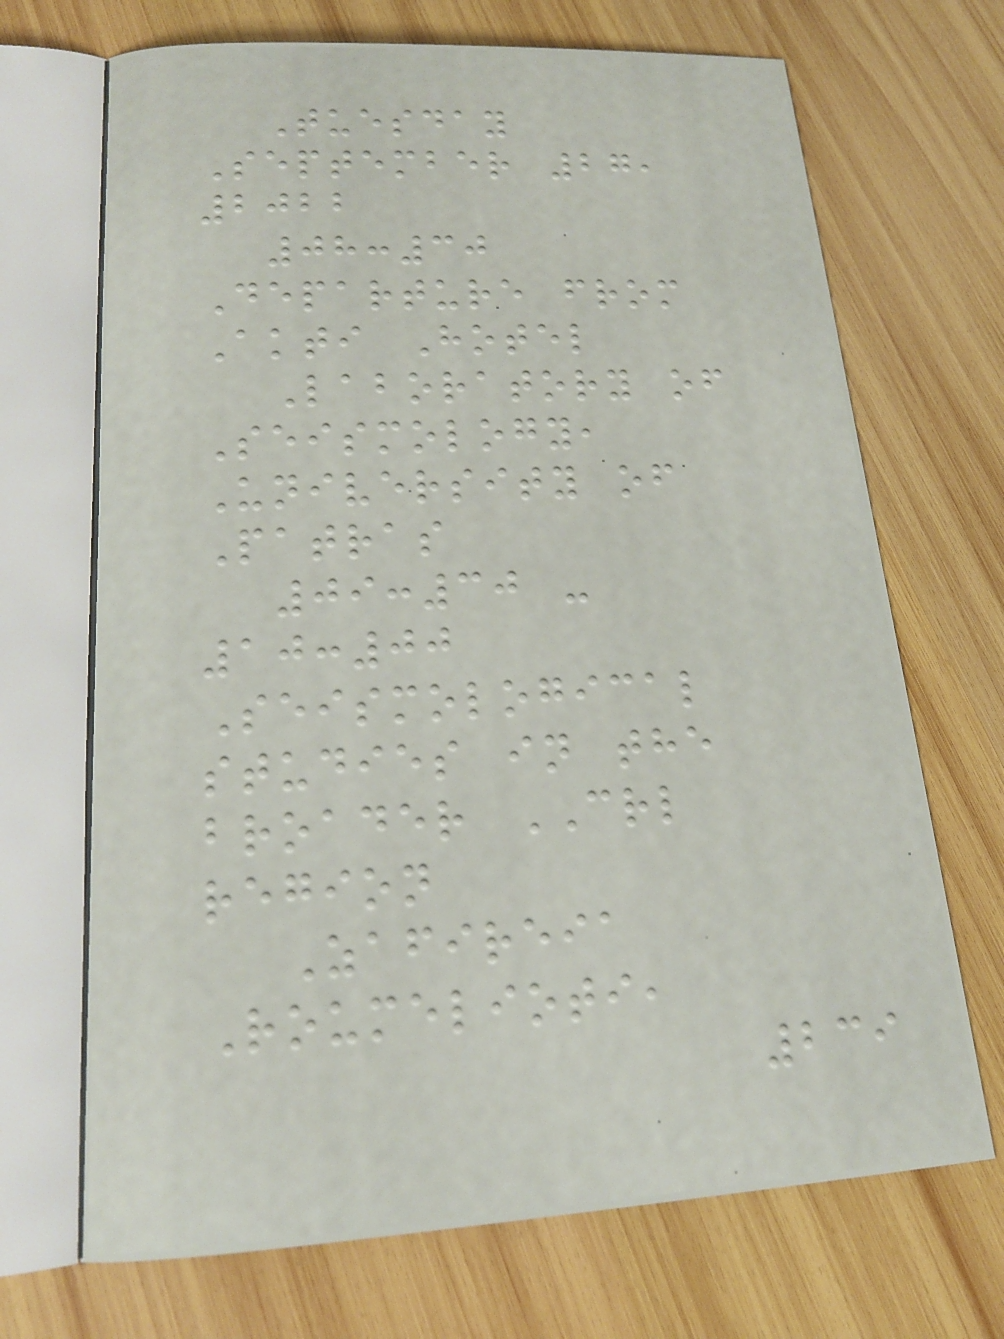Tuesday
September 27,
2022
08:30
Departure from
Akti Hotel
Laboratory of
Seismology,
University of
Patras
09:30 -
10:00
Seismological
studies in the
broader CRL
region
Zafireia
Roumelioti,
239
